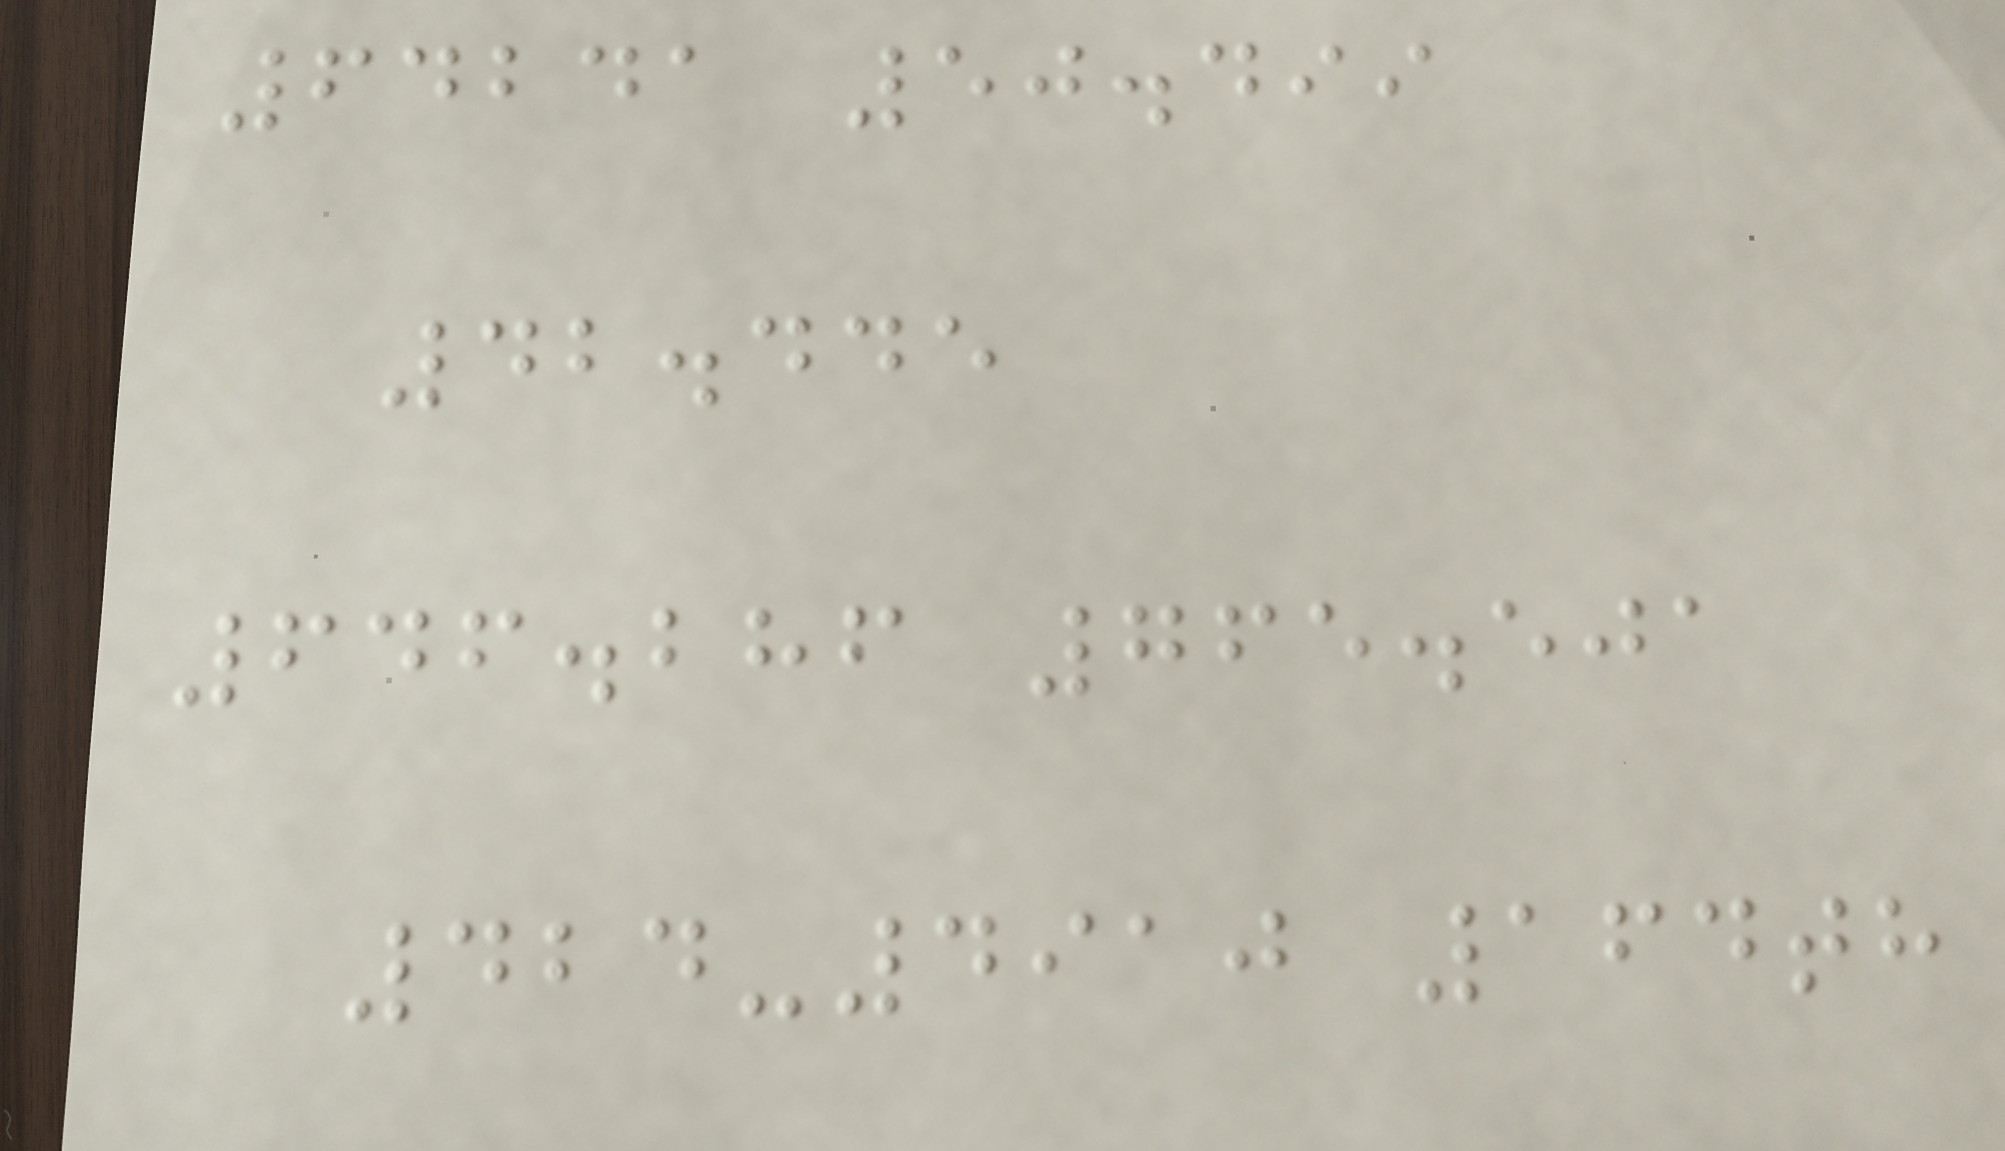64241 50.499
42.445
646.286 765.501
424-4910 164th
